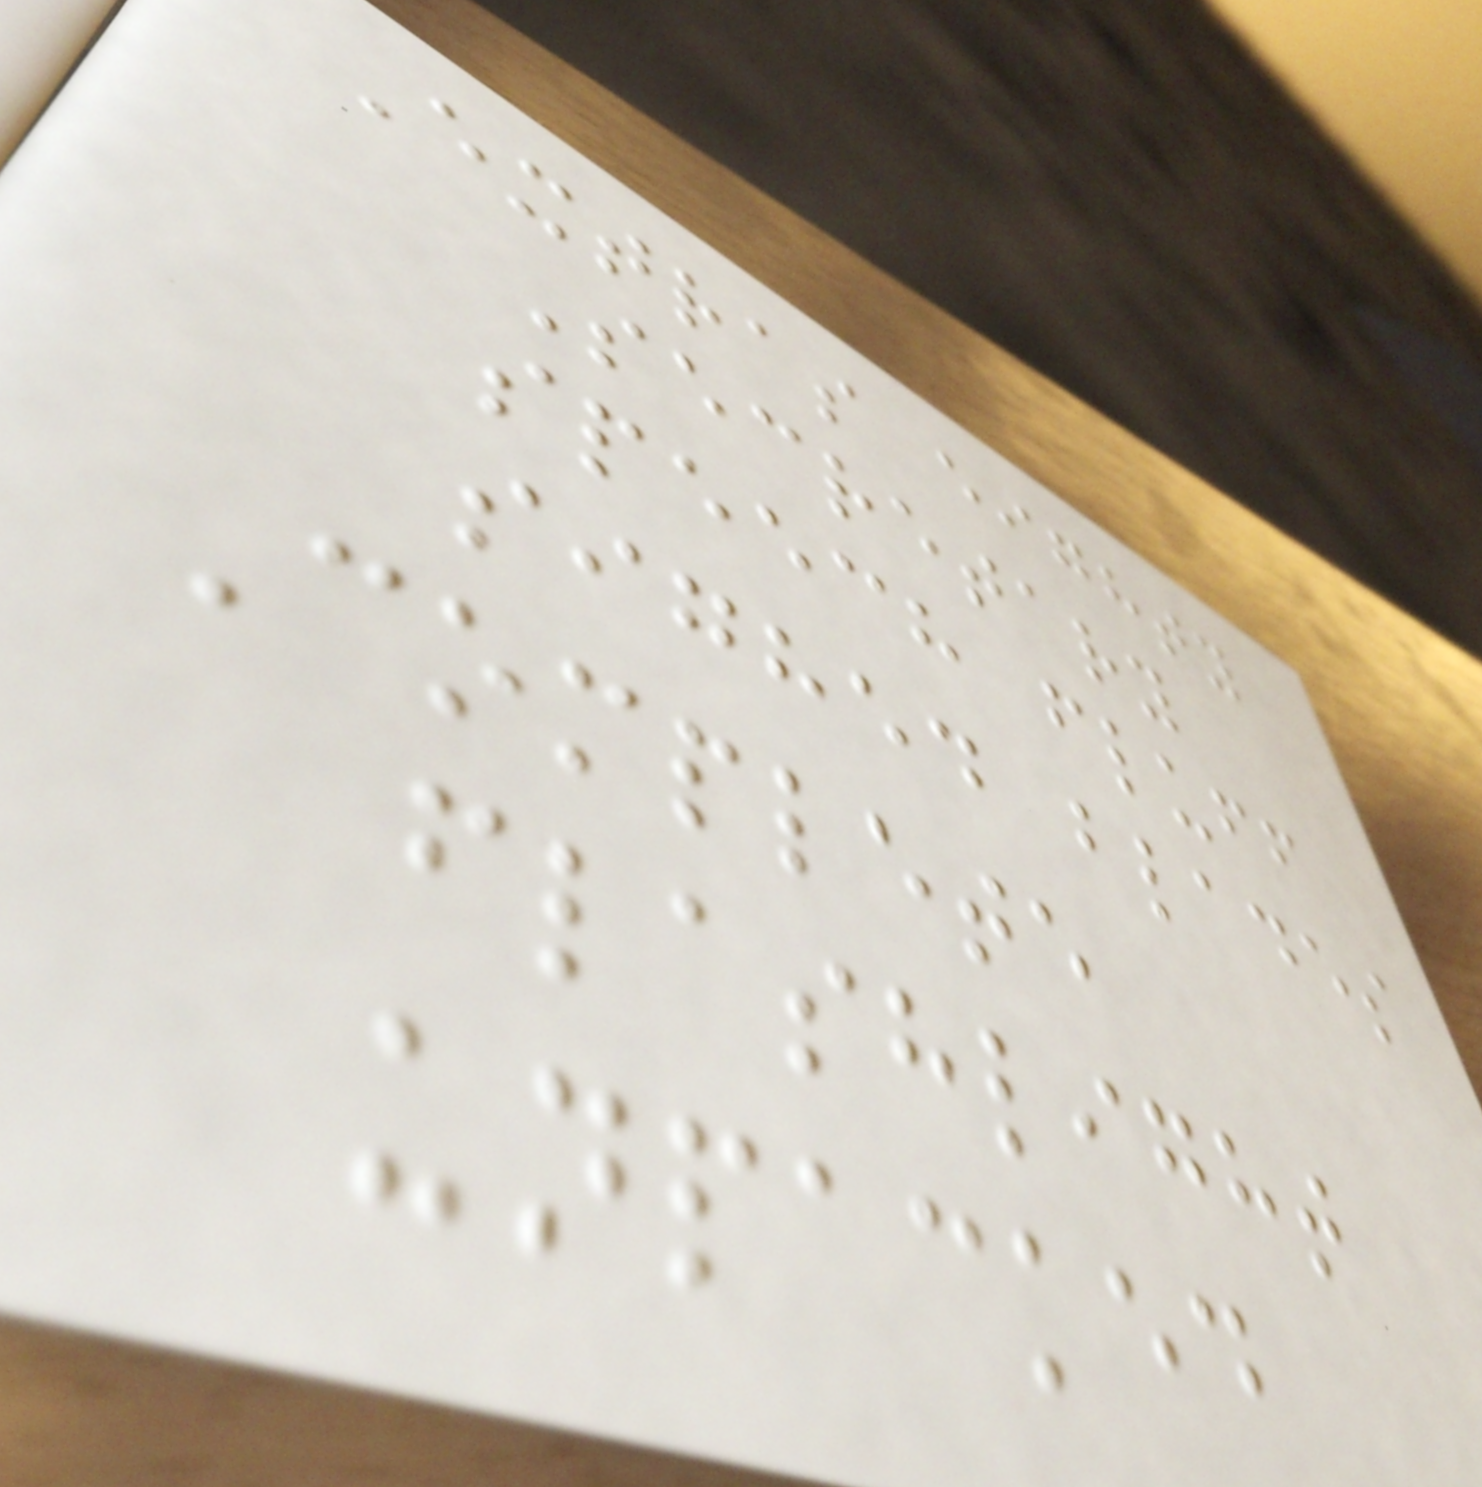Extras eighty
Secretary
speech fluff
sighed blades
Complete
flashlight
unpacked
